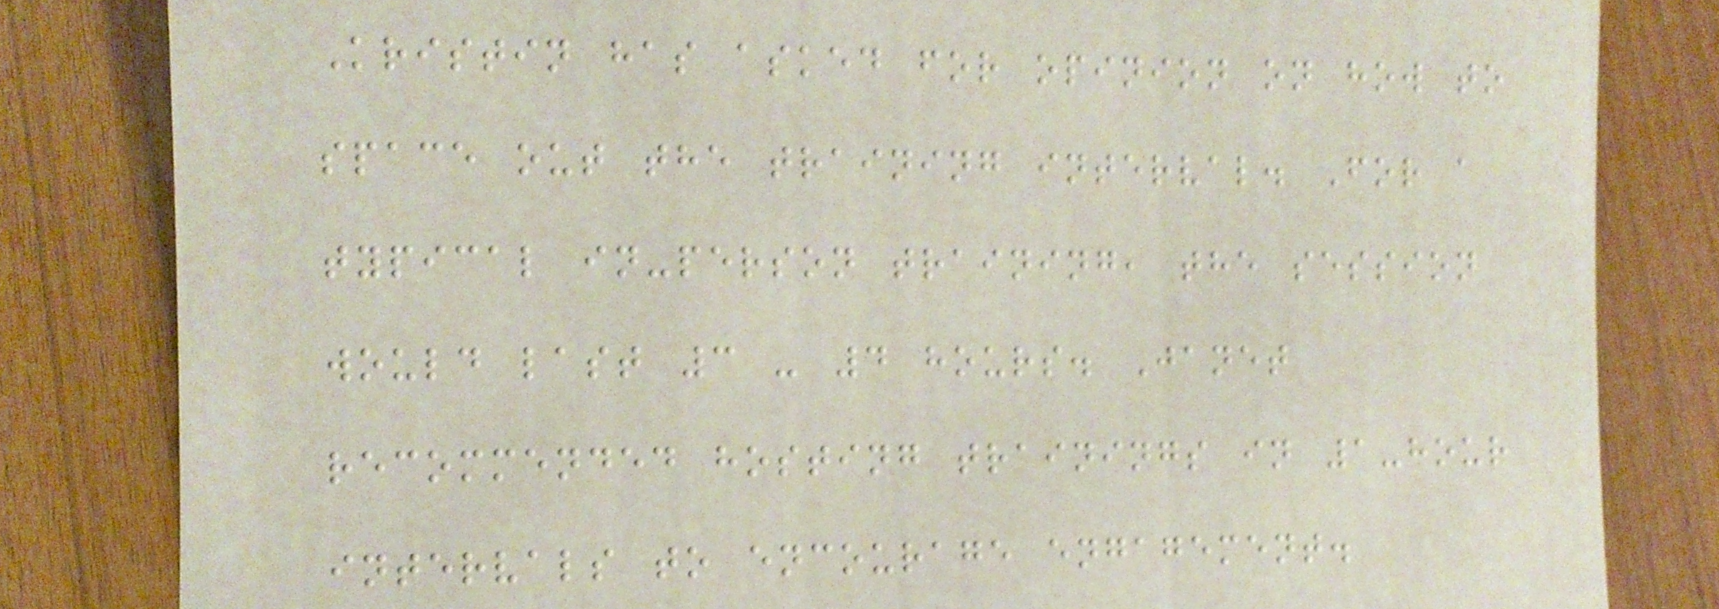Kristin has asked for opinion on how to
space out the training interval. For a
typical in-person training, the session
would last 3 - 4 hours. Janet
recommended hosting trainings in 1-hour
intervals to encourage engagement.
